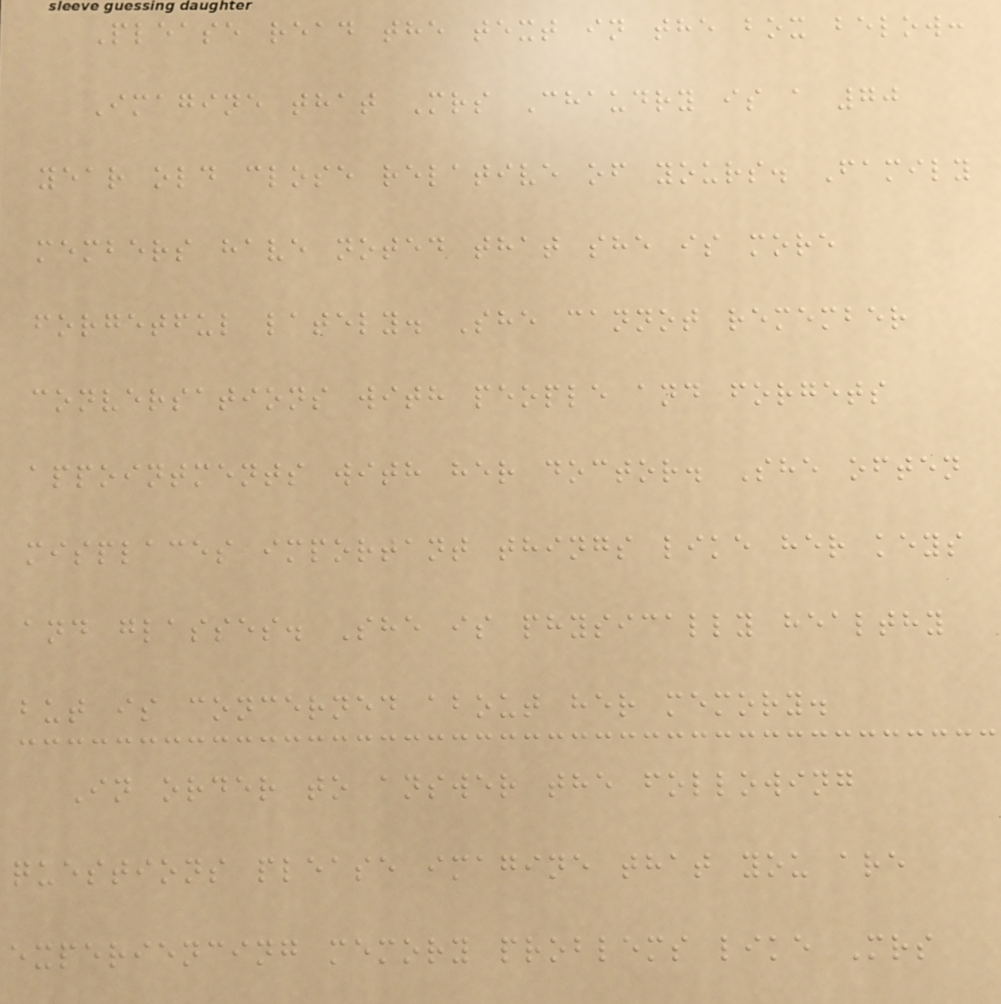Please read the text in the box below:
Imagine that Mrs Chaudry is a 70
year old close relative of yours. Family
members have noted that she is more
forgetful lately. She cannot remember
conversations with people and forgets
appointments with her doctor. She often
misplaces important things like her keys
and glasses. She is physically healthy
but is concerned about her memory.
In order to answer the following
questions please imagine that you are
experiencing memory problems like Mrs
